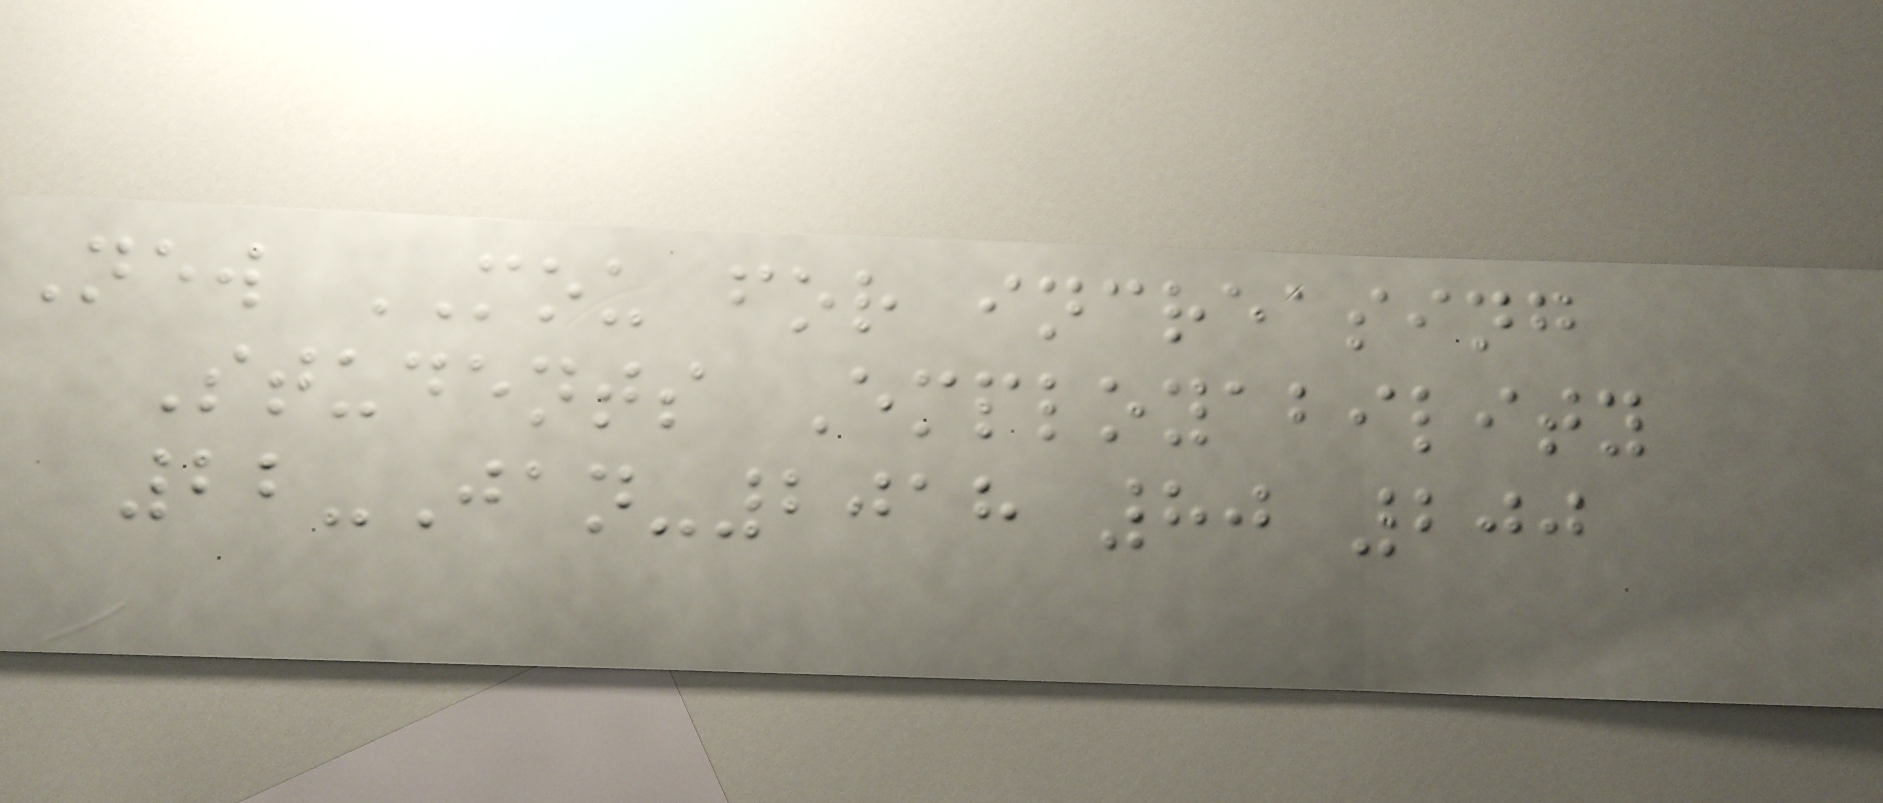New MOU for increasing
Students Employability
22-Jan-2018 80 200
